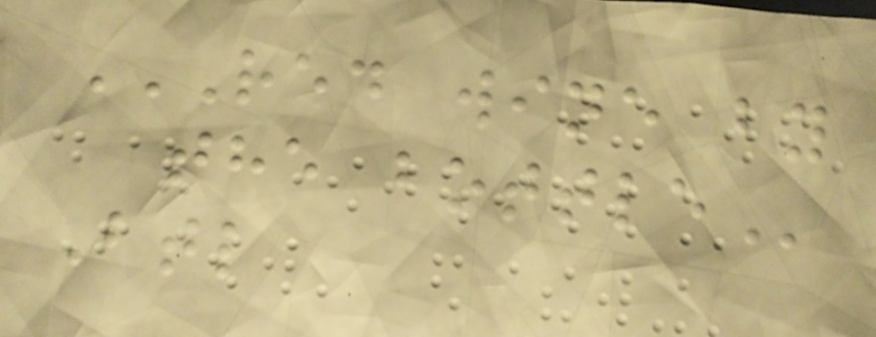RED WINE BY
THE BOTTLE
Btl
